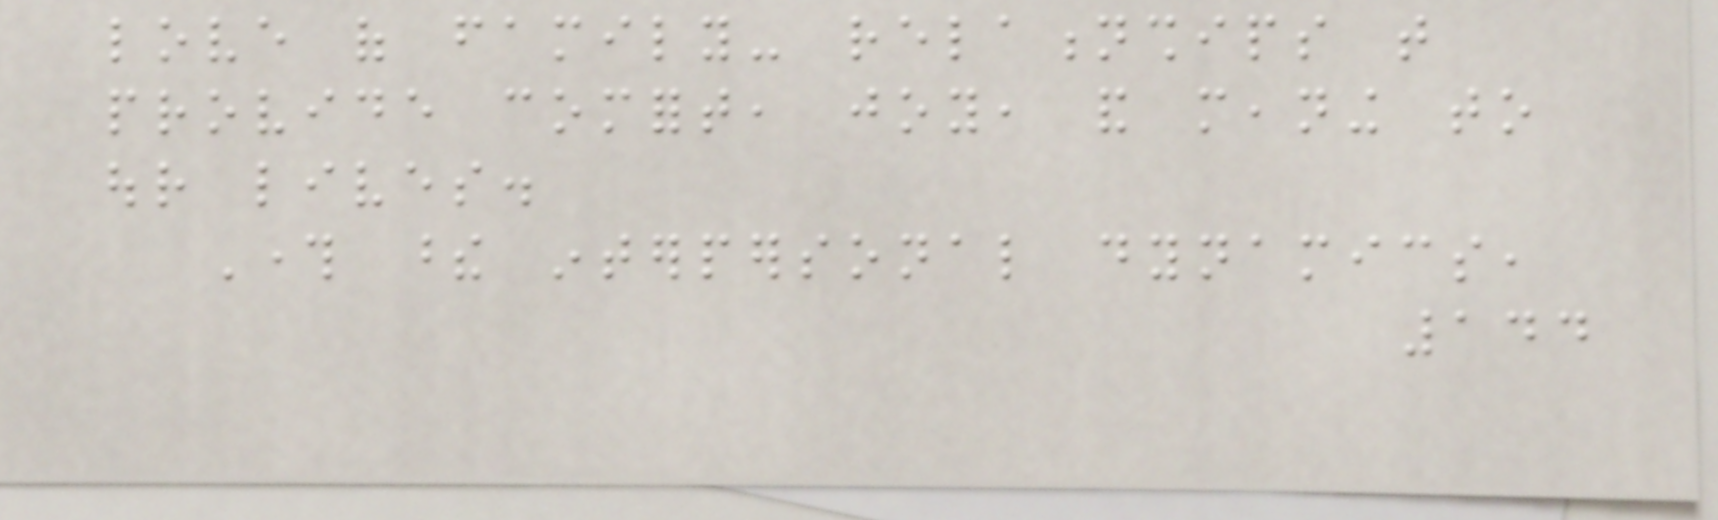love of family- relationships that
provide comfort, joy, and meaning to
our lives.
Through these interpersonal dynamics,
144
